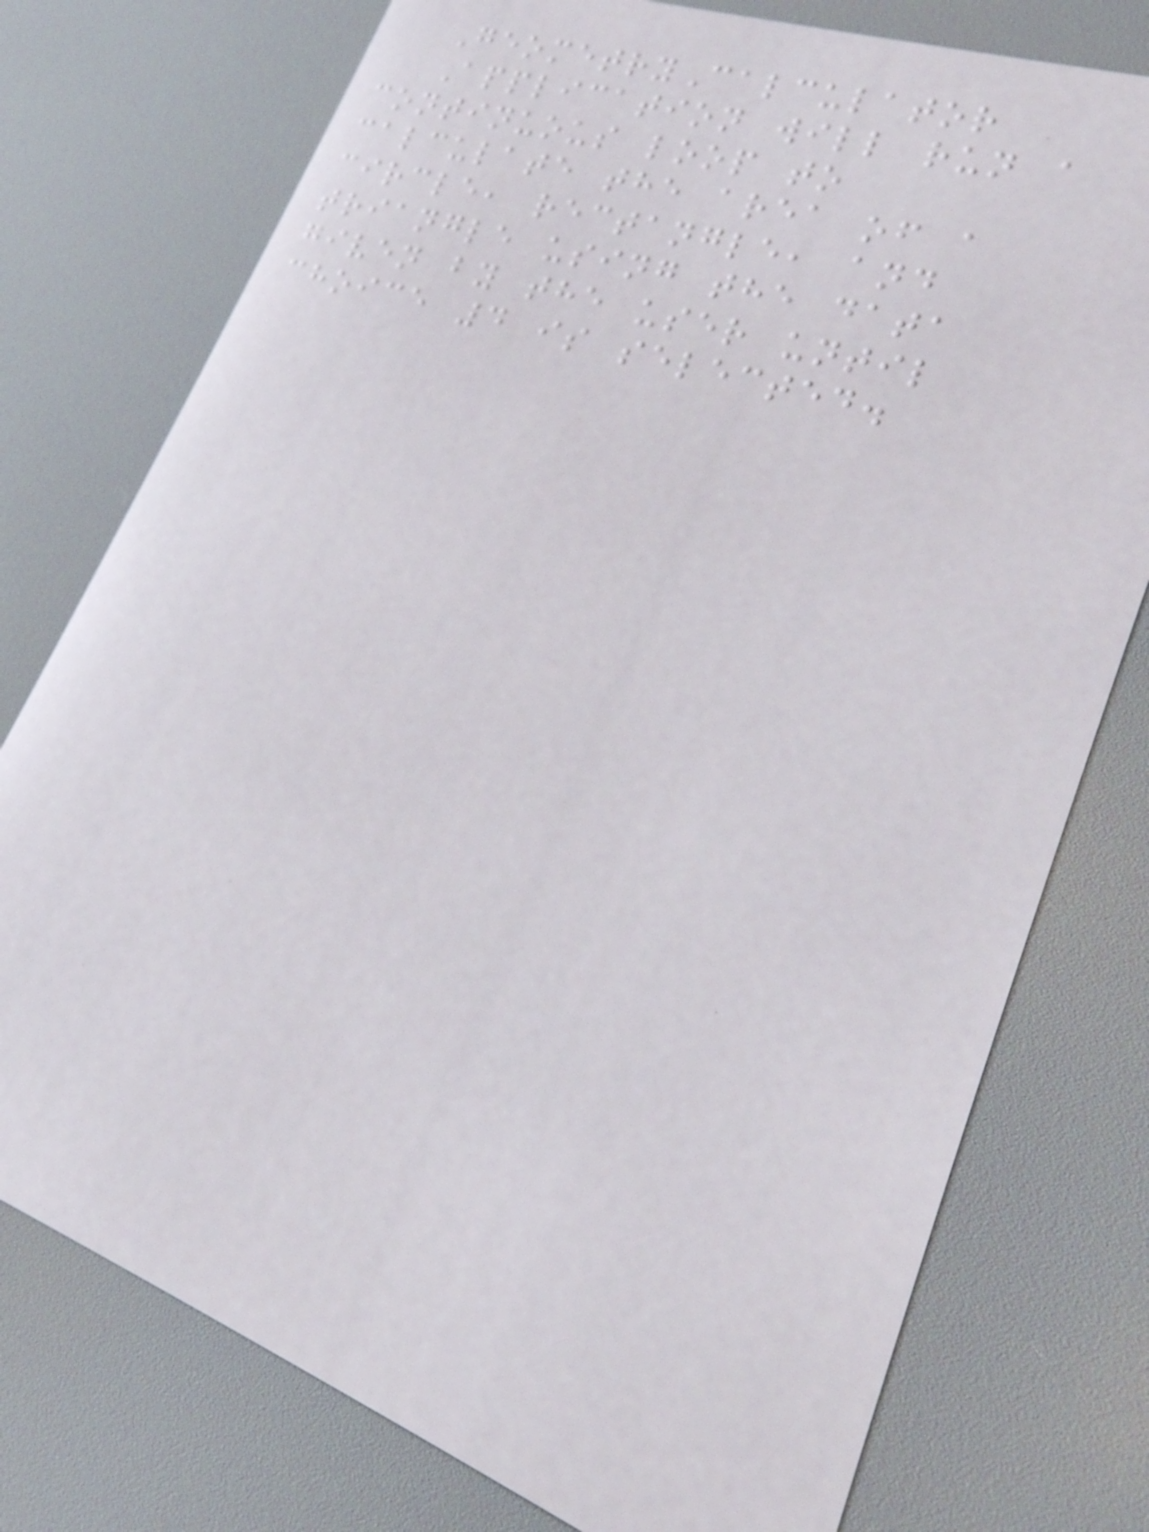GeometryCalculator
Application will run a
continuous loop to
calculate the area of a
circle, rectangle, and
triangle using the data
given by the user until
choice 4 is selected.
